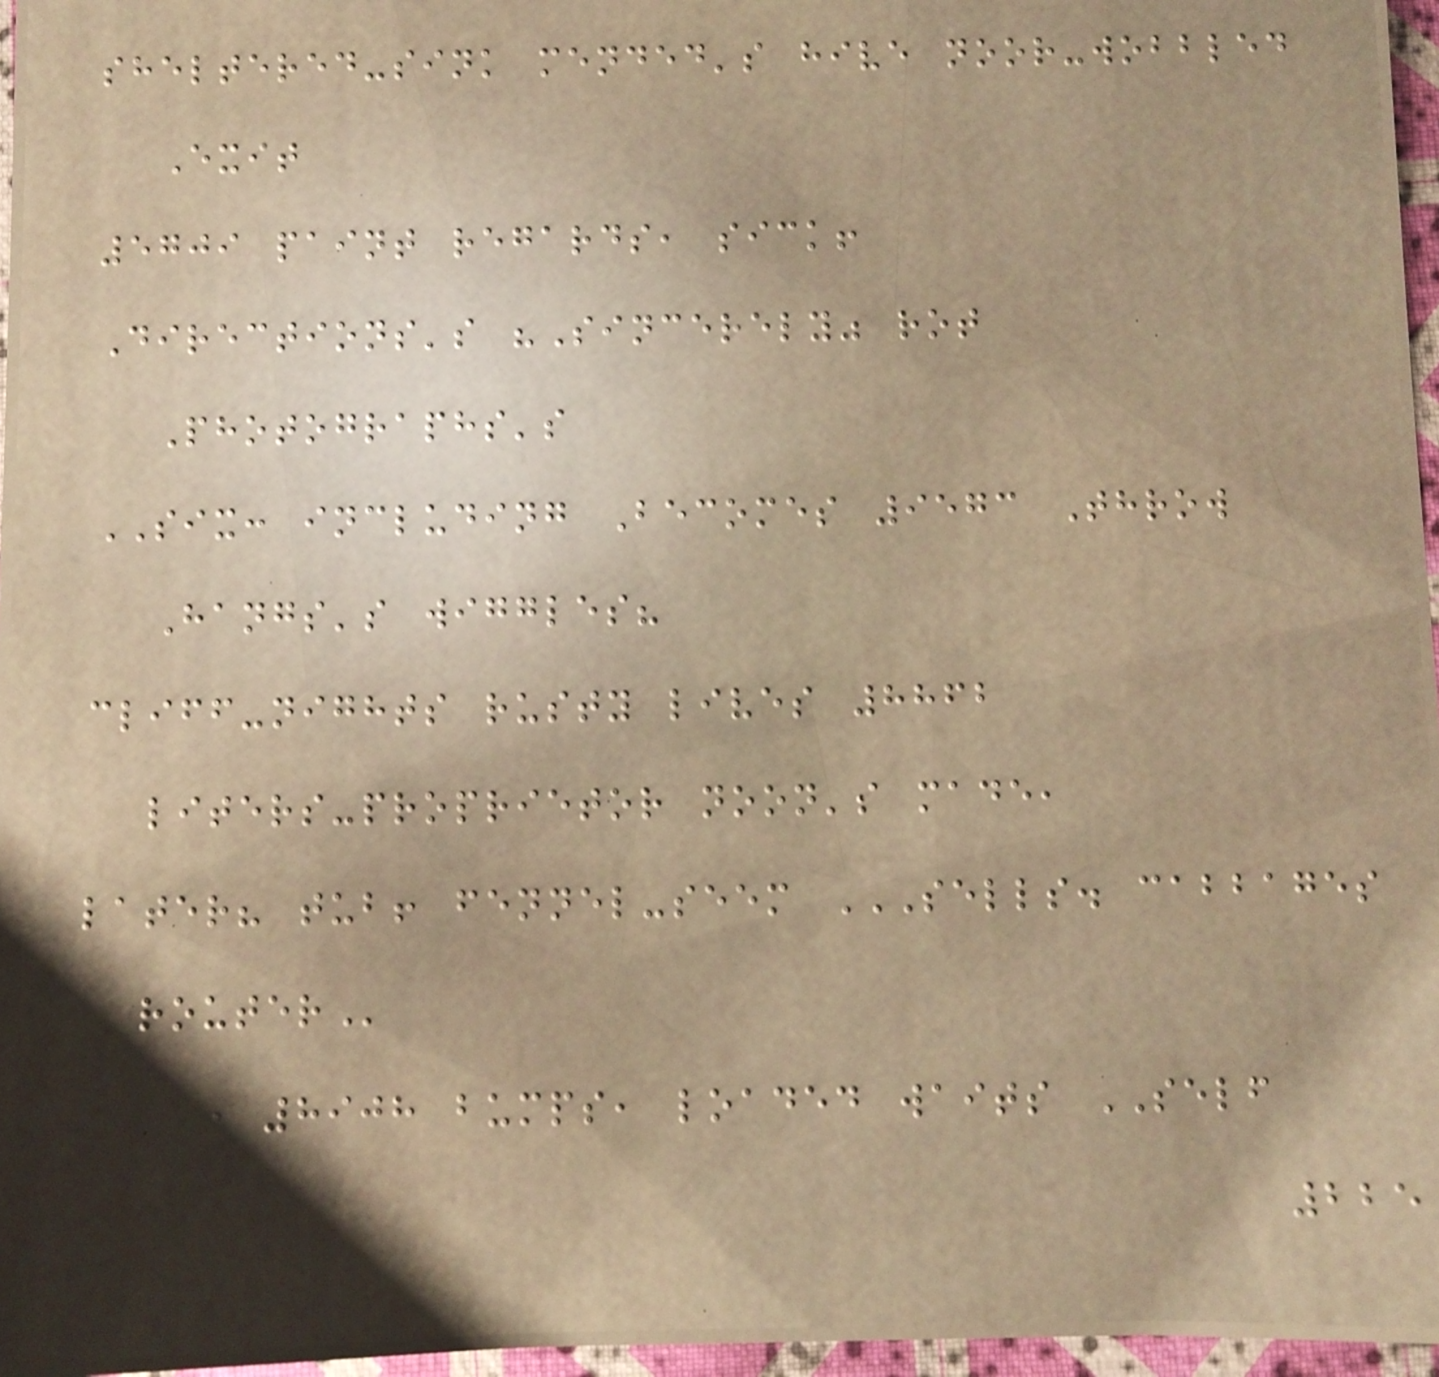sheltered-sink mended's hive noor-wobbled
Exit
5709 paint regards, sick!
Directions's "Sincerely" rot
Photographs's
SIX: including Becomes 9573 Throw
Hangs's wiggles?
cliff-nights rusty lives 8862
liters-proprietor noon's made,
later? tub! fennel-seem SELLS. CABBAGES
ROUTER
Lie! 8908 bumps, loaded waits SELF
225
